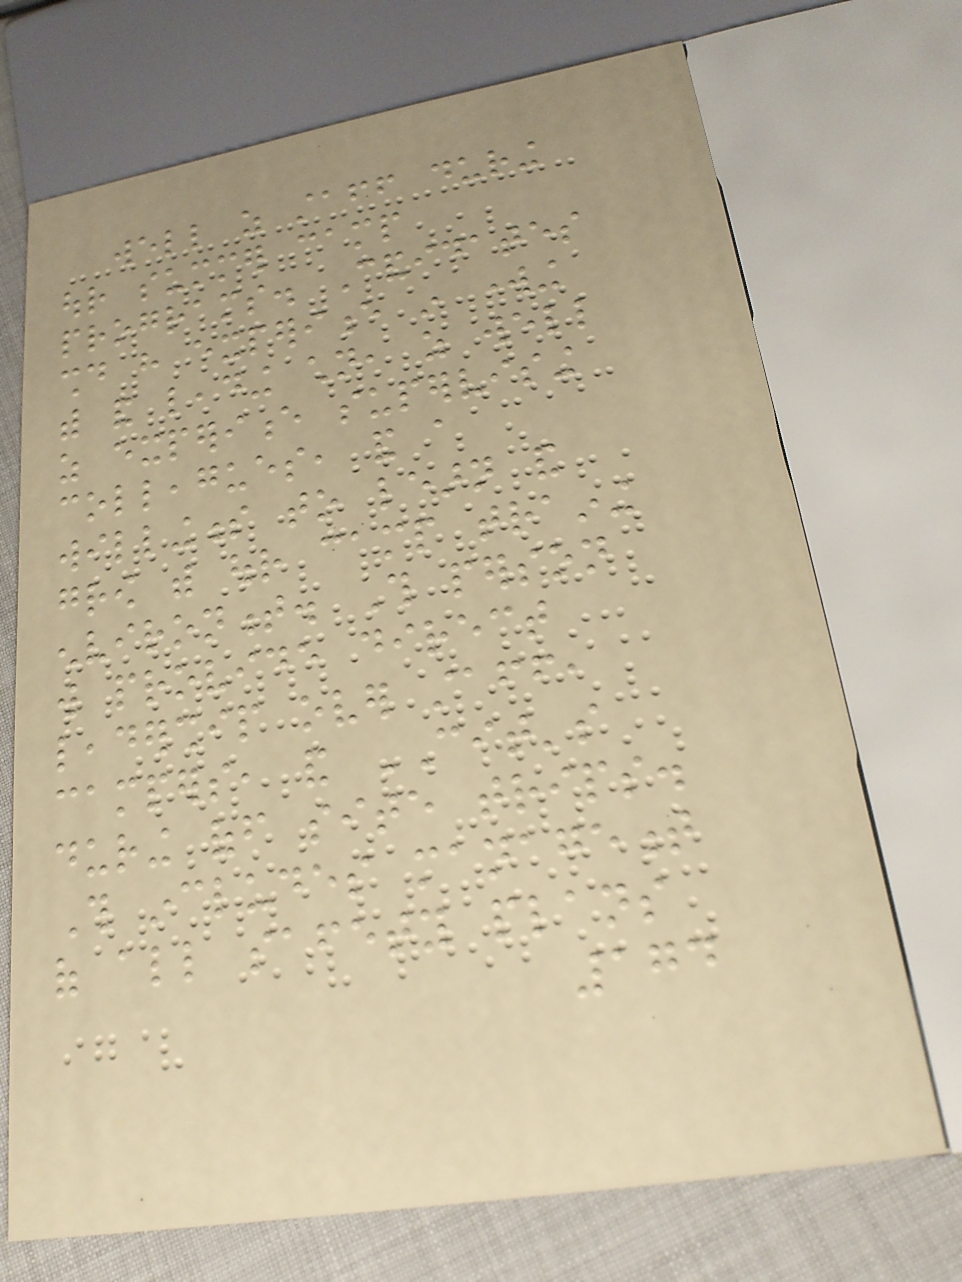well as staff during
our summer camp
programs. Candidates
should have experience in working
with and leading children, as well
as experience supervising
colleagues, and a
willingness to learn and
grow with our camp training
environment. This person
will provide direct
leadership over staff,
campers, and CIT's
during off site trips.
This includes management
of all safety plans
174
